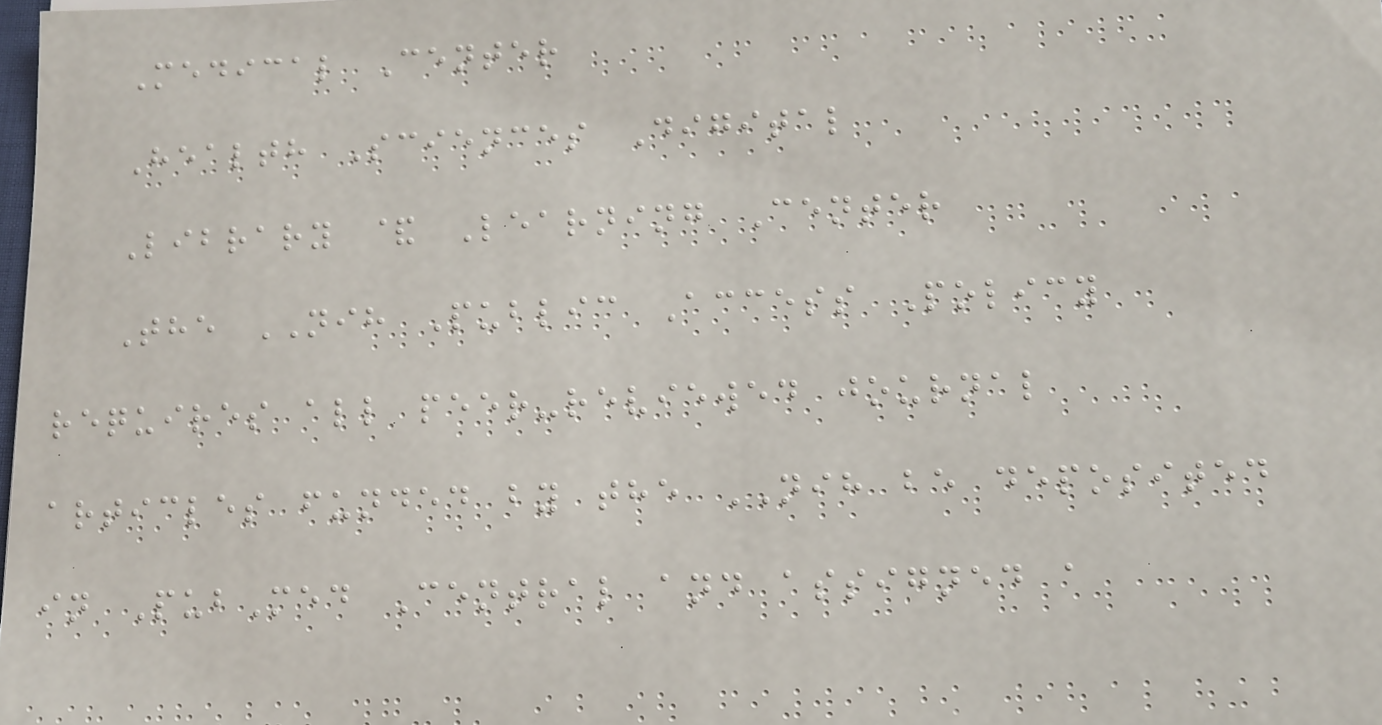Medical Center
Health Sciences Digital
Library & Learning Center
The NIH Public Access Policy
requires all peer-reviewed journal
articles funded by the NIH be deposited
in PubMed Central and assigned a
